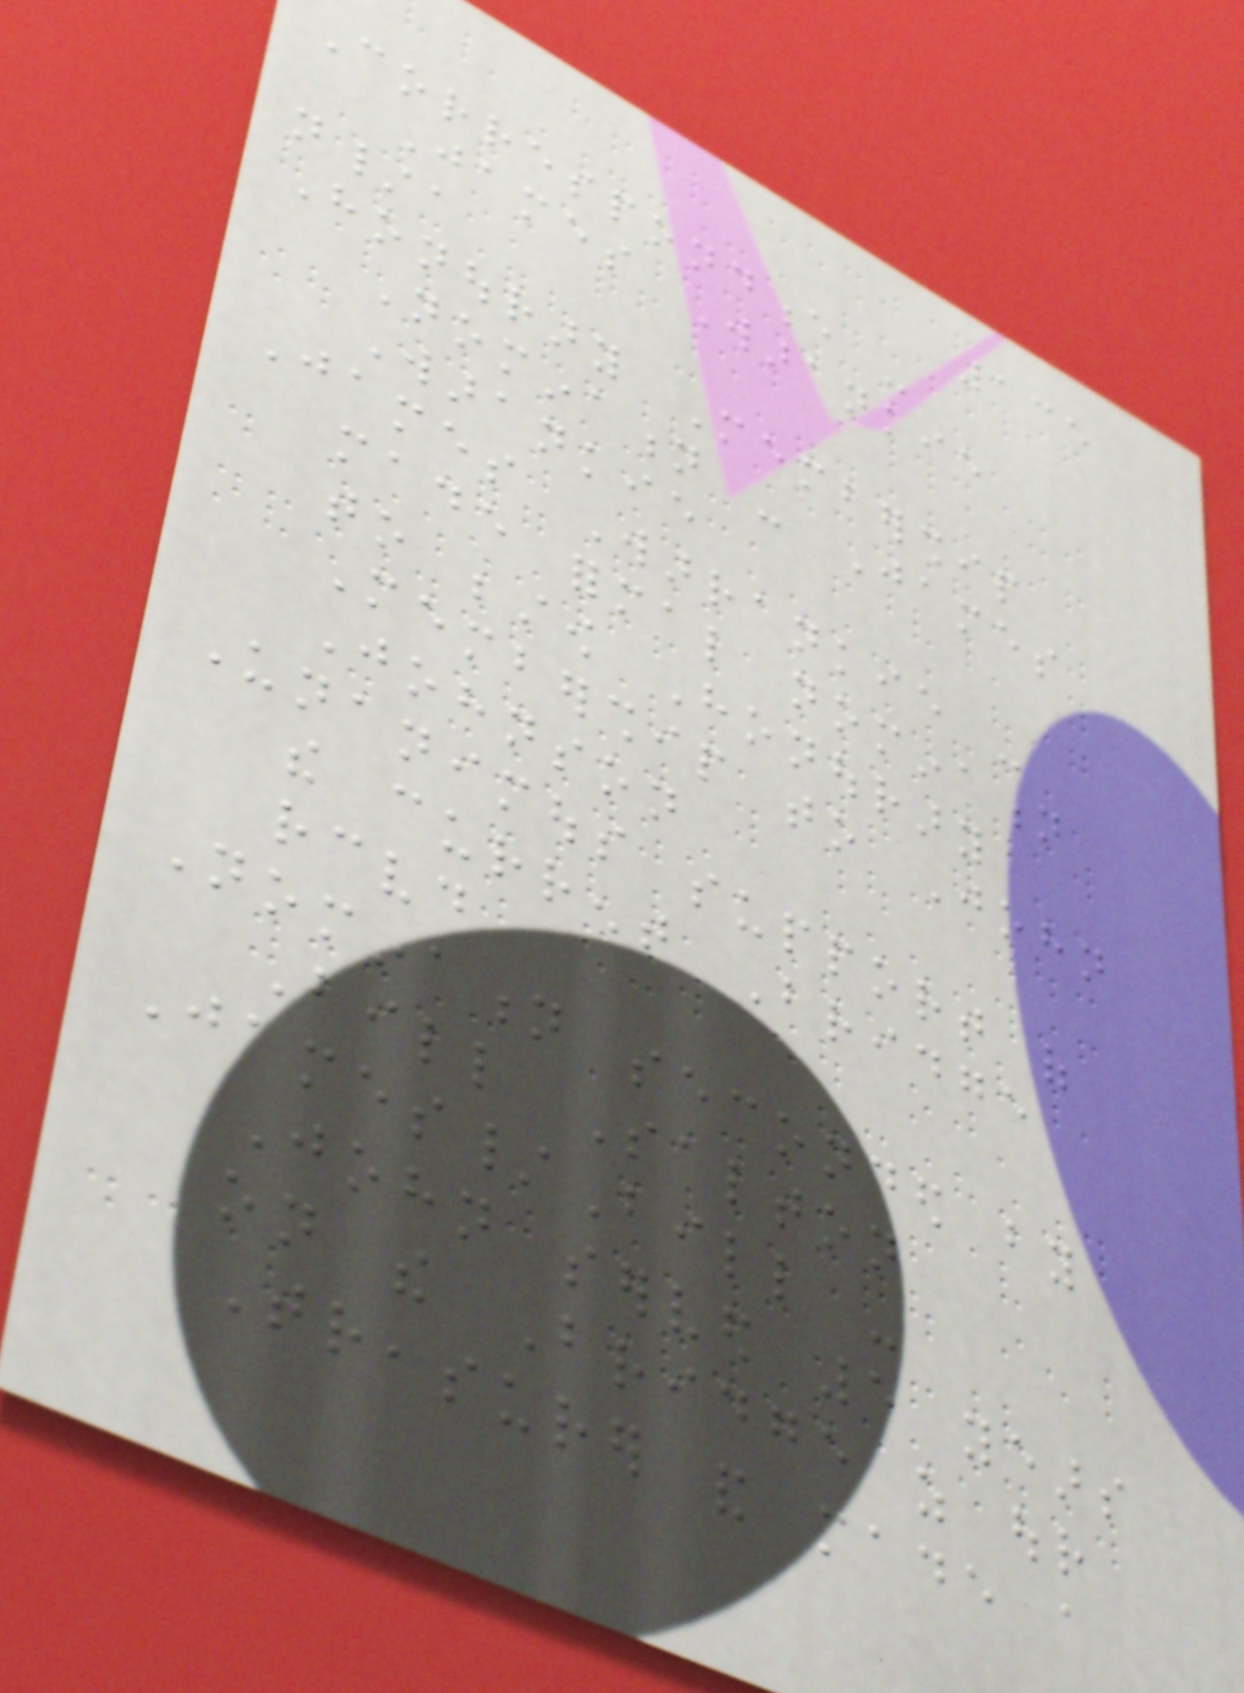135
Correspondence -
James Warankie
n/a
Honourary Membership
Nomination - James
Warankie
James Warrankie -
made formal nomination
to bestow Honourary
Membership to John
Johnson
Unanimous support of
the current Bridge
received
Nomination seconded by
Bill Salton
James/Bill -
John served 5 years
on the Bridge as our
Treasurer and made a
